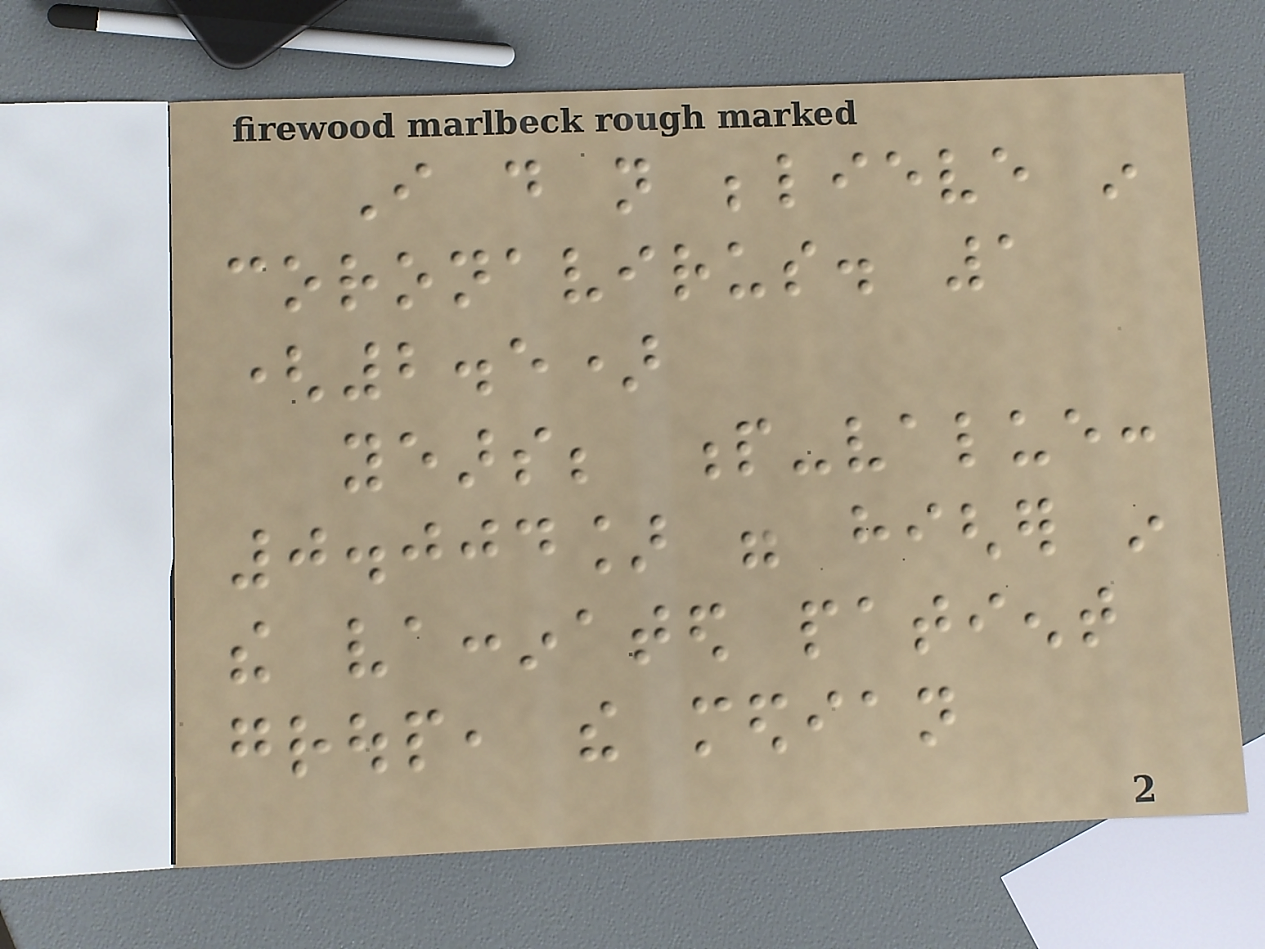I do not believe in
coronavirus. 1
(2.5)
years; p-value:
0.004] were higher in
the vaccinated patient
group, the median
